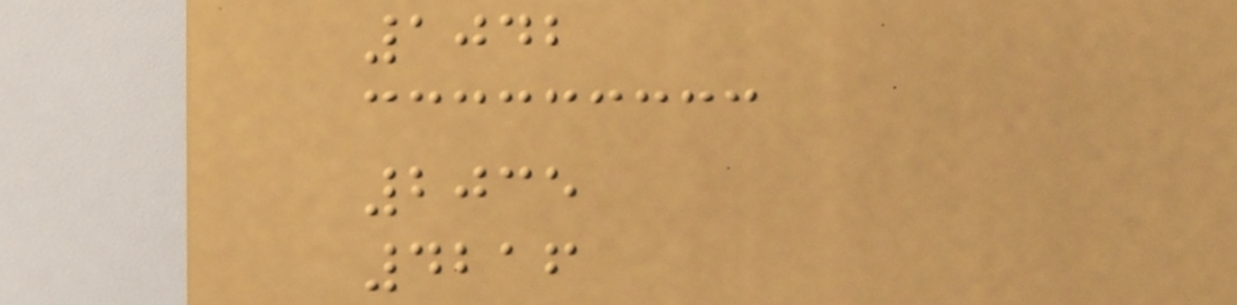1042
2035
4216
